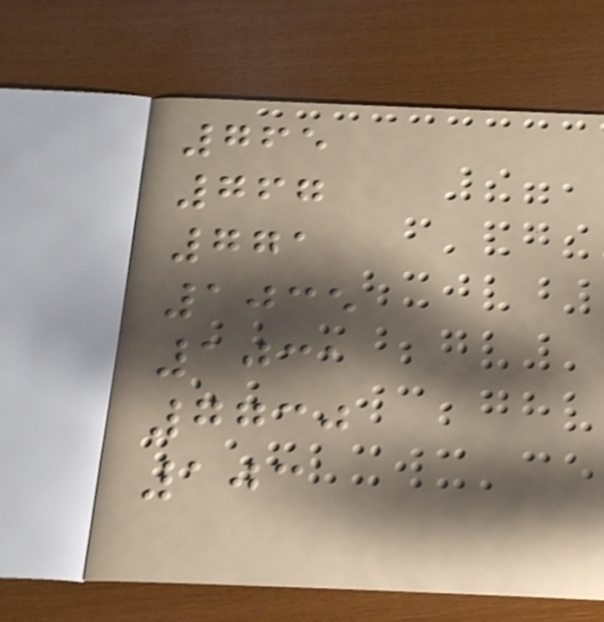765
767
771
1035
1031
7730
103
